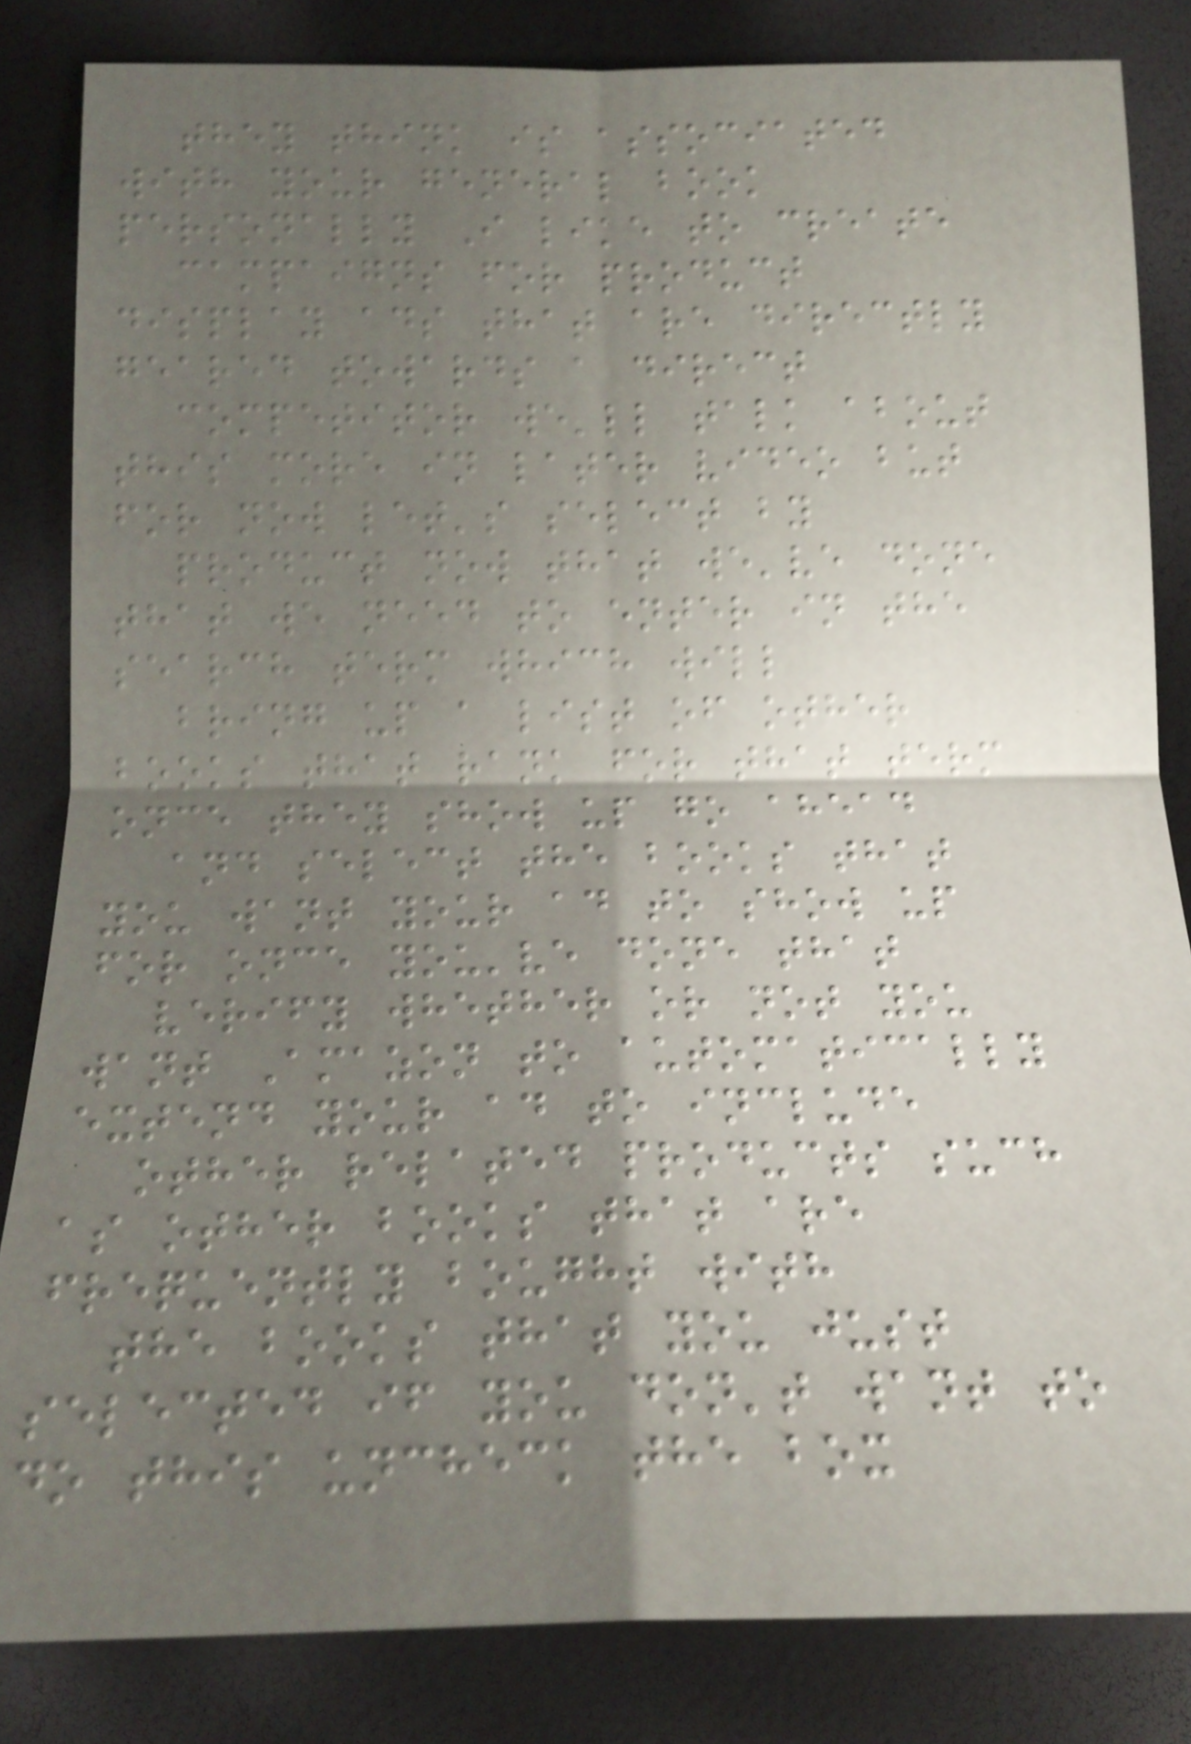they think is associated
with your general book
personally I like to create
campaigns for product
display ads that are directly
geared towards a direct
competitor we'll talk about
this more in later video but
for now let's select by
product now that we've done
that we need to enter in the
search term which will
bring up a list of other
books that rank for that term
once they show up go ahead
and select the books that
you want your ad to show up
for once you've done that
verify whether or not you
want Amazon to automatically
extend your ad to include
other related products such
as other books that are
frequently bought with
the books that you just
selected if you don't want to
do this uncheck the box
